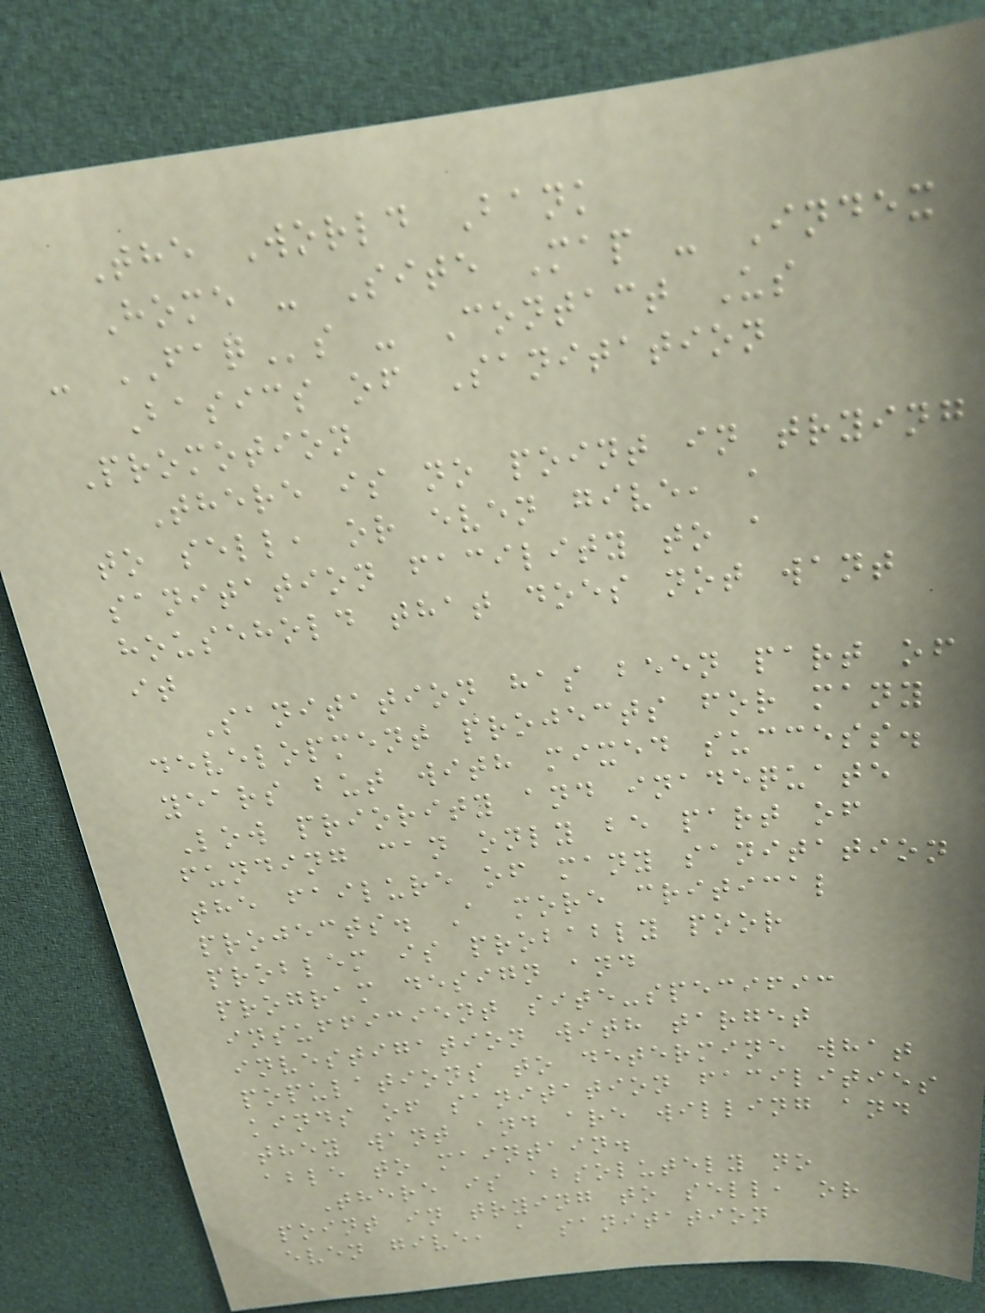The World Bank
Home - Site Map - Index
- FAQs - Contact Us
Basics of Sanitation
Promotion
There is no point in trying
to sell, or even give, a
sanitation facility to a
household that does not want
it
Sanitation has been part of
development projects for many
years but with mixed success.
Low priority and inadequate
funding can only be part of
the failure of many sanitation
projects. A more critical
problem is probably poor
program design and
insufficient site-specific
investigation with target
populations to determine what
kinds of sanitation facilities
they want and are willing and
able to maintain.
There is absolutely no
point in trying to sell, or
even give, a sanitation
